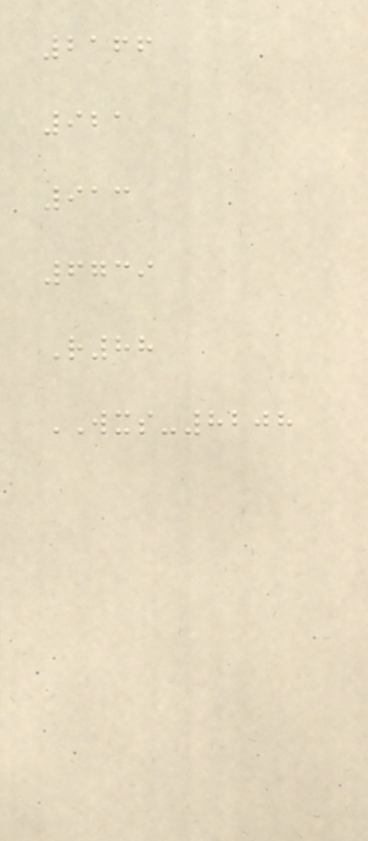2166
921
913
6739
R88
WXS-8208
